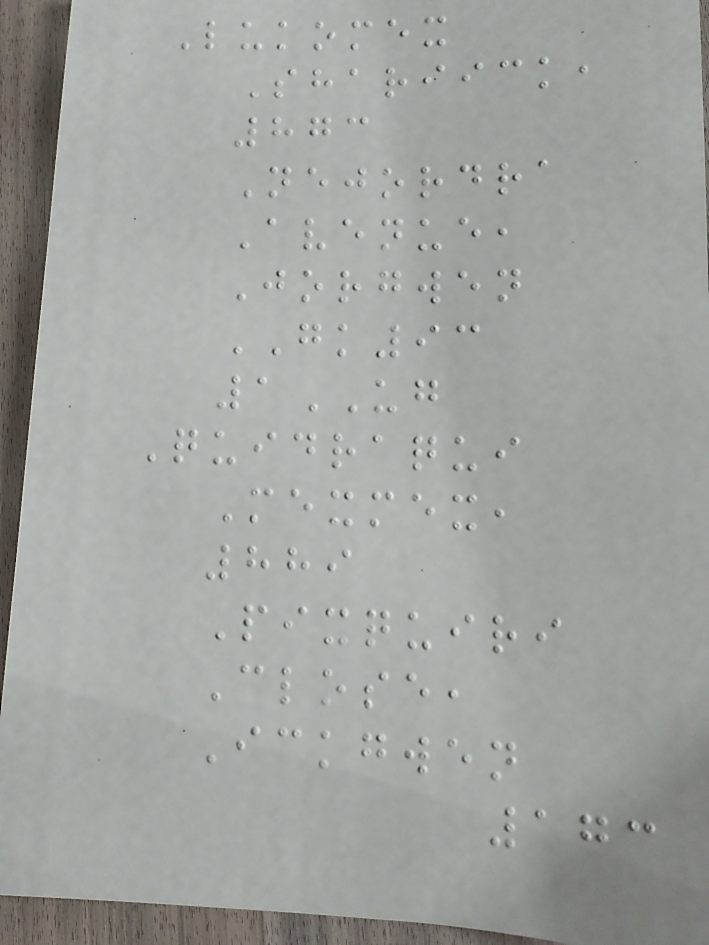Lukomex
Shariick,
873
Nejordra
Avenue,
Jorgwen
GK93
1UG
Quidraqui
Mexmex,
889
Pixquiri
Close,
Ickgwen
173
